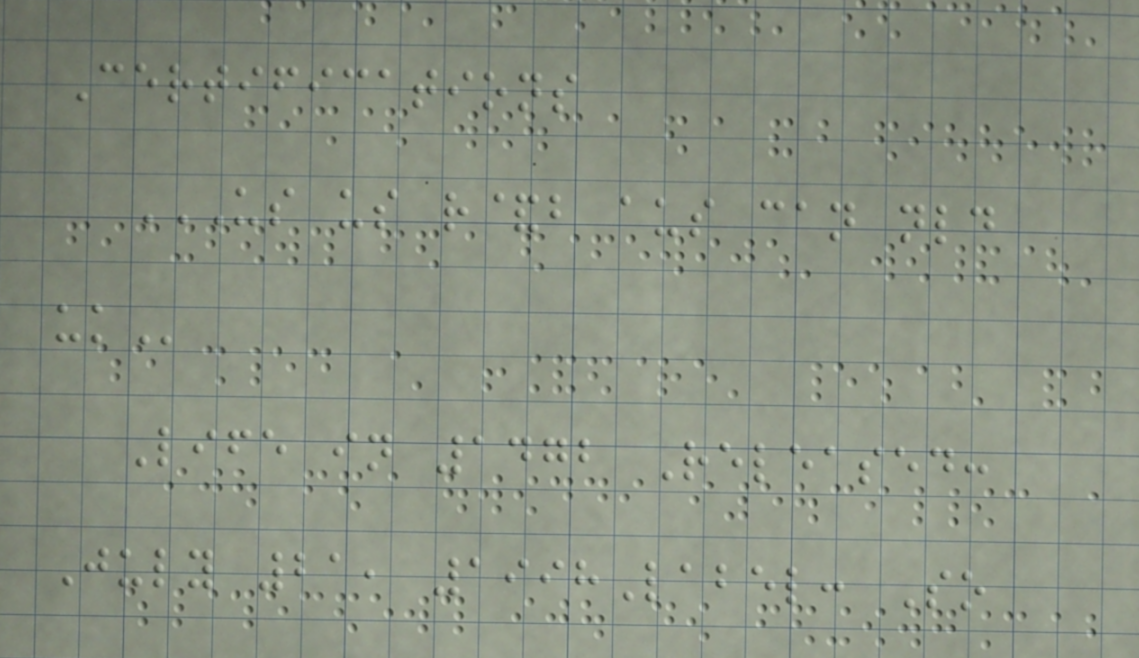Certifications
US US R&B AUS CAN NLD
UK
Life in 1472 Released:
July 21, 1998Label: So
